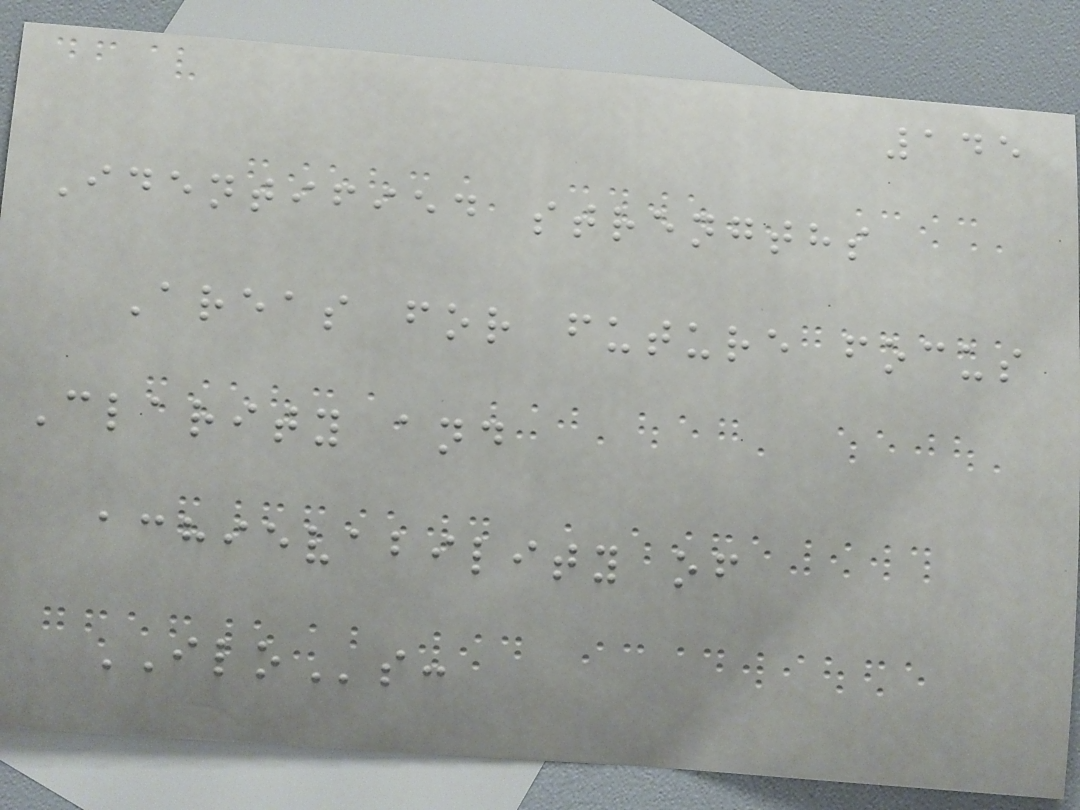145
Identified strengths
Areas for future focus
Clarity and
achievability of
ILOs:
